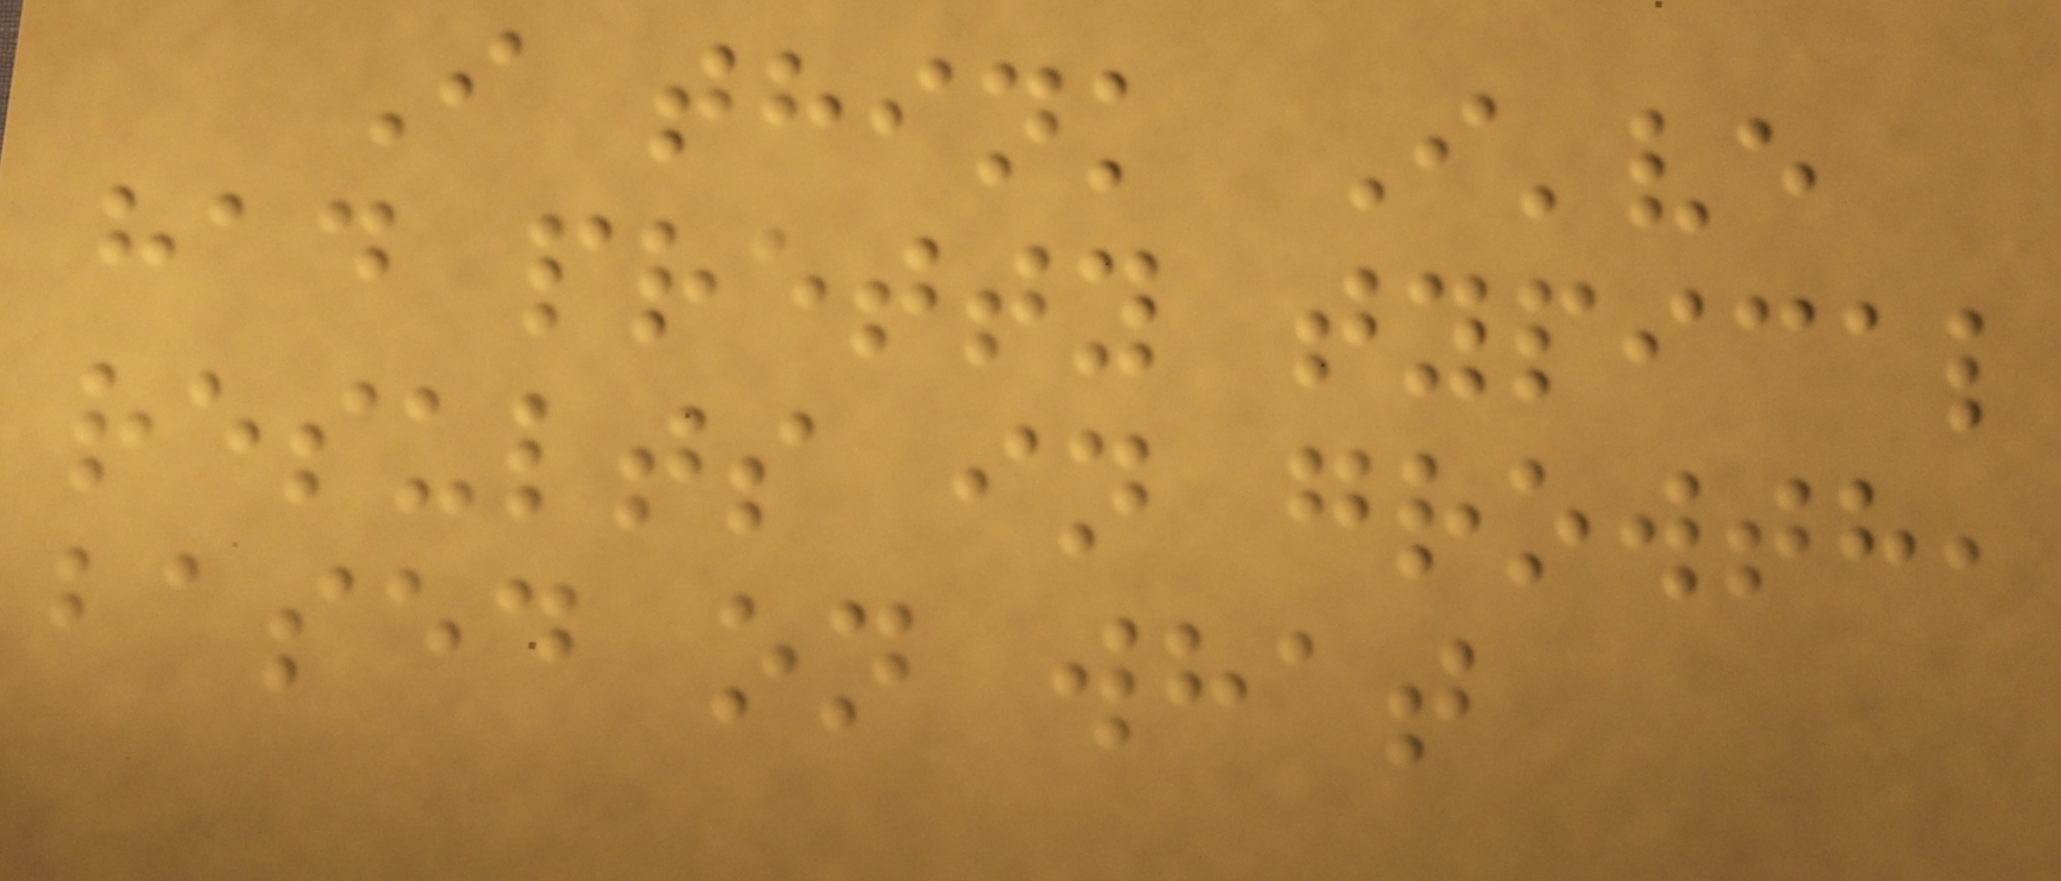I think I've
had pretty typical
results in growth,
based on what
